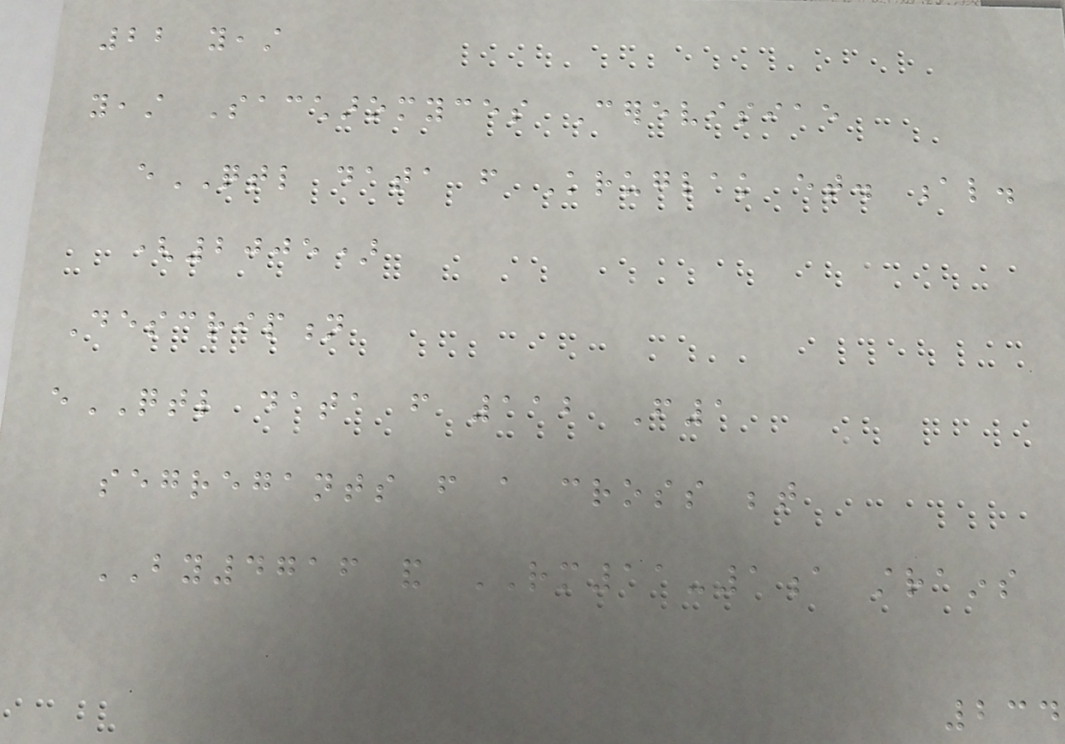22 yeast
yeast Saccharomyces Cerevisiae
eQTL data from Kruglak et. al.
(2005)
Description
eQTL data from 112 F1
segregants from a cross between
BY4716 and RM11-1a strains
234
